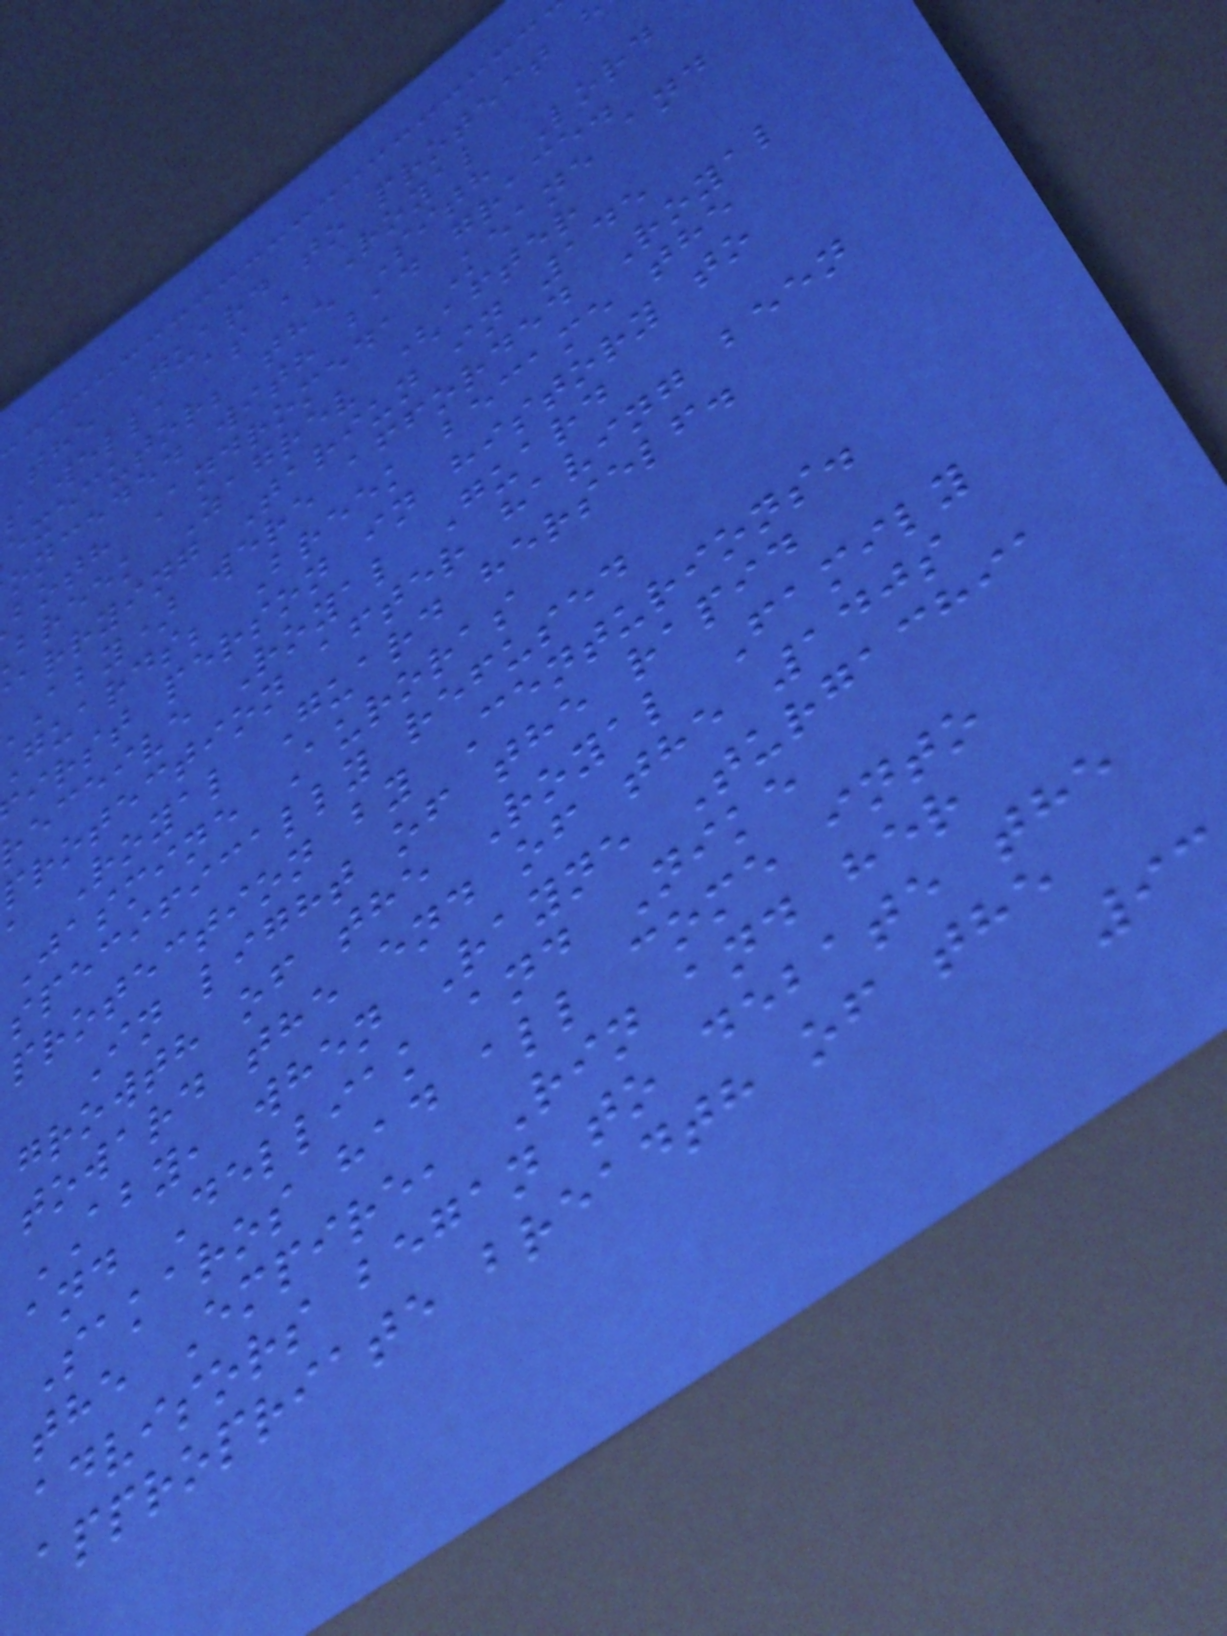the Guard to protect
s well, as a Royal
executor; the Sith Lord
onceded with bad grace.
both Andromeda Keane and
breek Zagrev (after
arrying Tariun in 145
aby) were afforded Royal
guards; Breek became the
irst person in history to
eceive Royal Guard
protection after having been
a Royal Guard herself.
Jasmine Auroras
specifically refused
protection by Centurions.
In light of the rapid
growth of the Royal Family
toward the end of the 140s
ABY, when Rayne Turgachia
and Delliak and Nike
Sakaros had all come into
the Empire, Rin and her
advisors began to debate the
appropriate breadth of the
93
